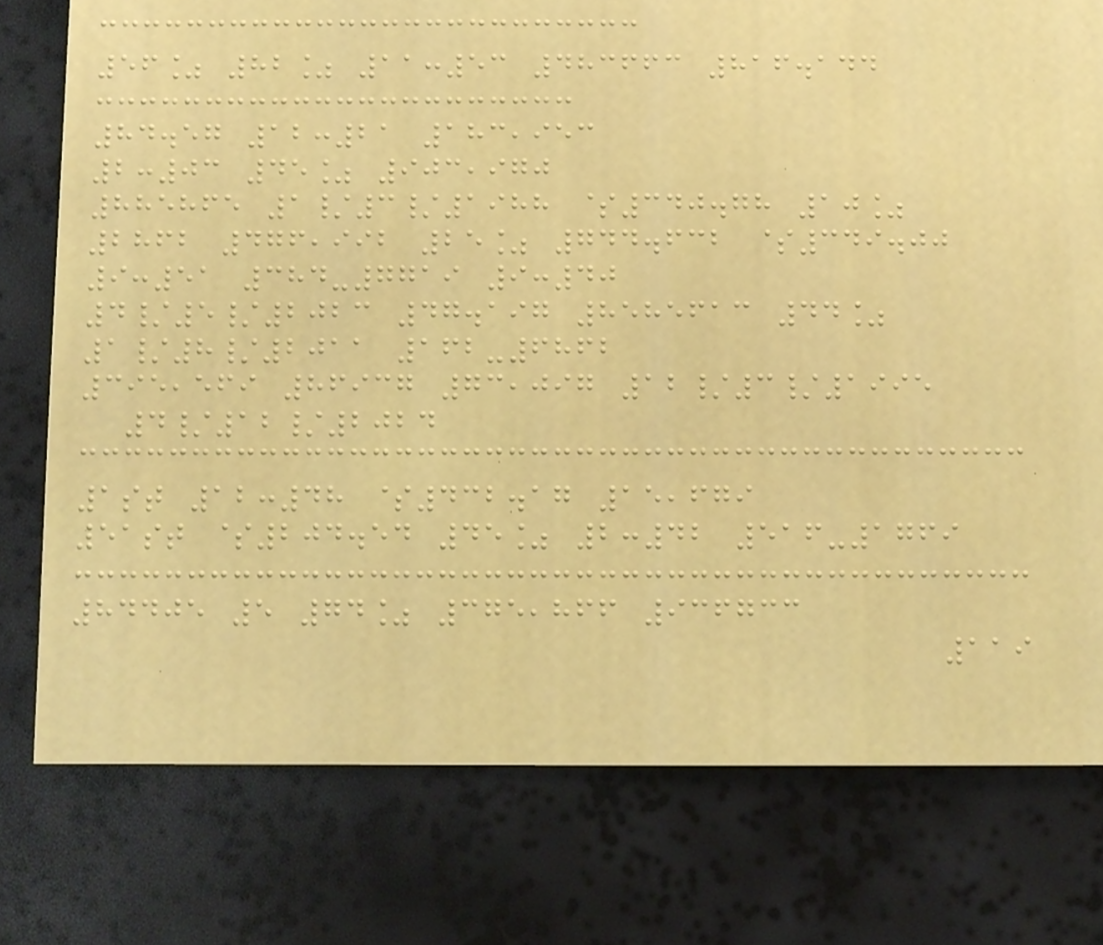56% 82% 11:53 483663 816.144
84.57 12:21 183,953
2:03 45% 903,970
885865 1/3/1988 $340.78 10%
2862 476,992 25% 744.632 $349.00
9:51 384-7719 9:40
4/5/2023 47.197 8585613 44%
1/8/2011 162-6862
395,569 86937 73,097 12/3/1995
4/12/2024
1st 12:48 $432.17 15,679
51st $204.54 45% 2:42 516-1769
84405 5 74% 375,866 936733
119
